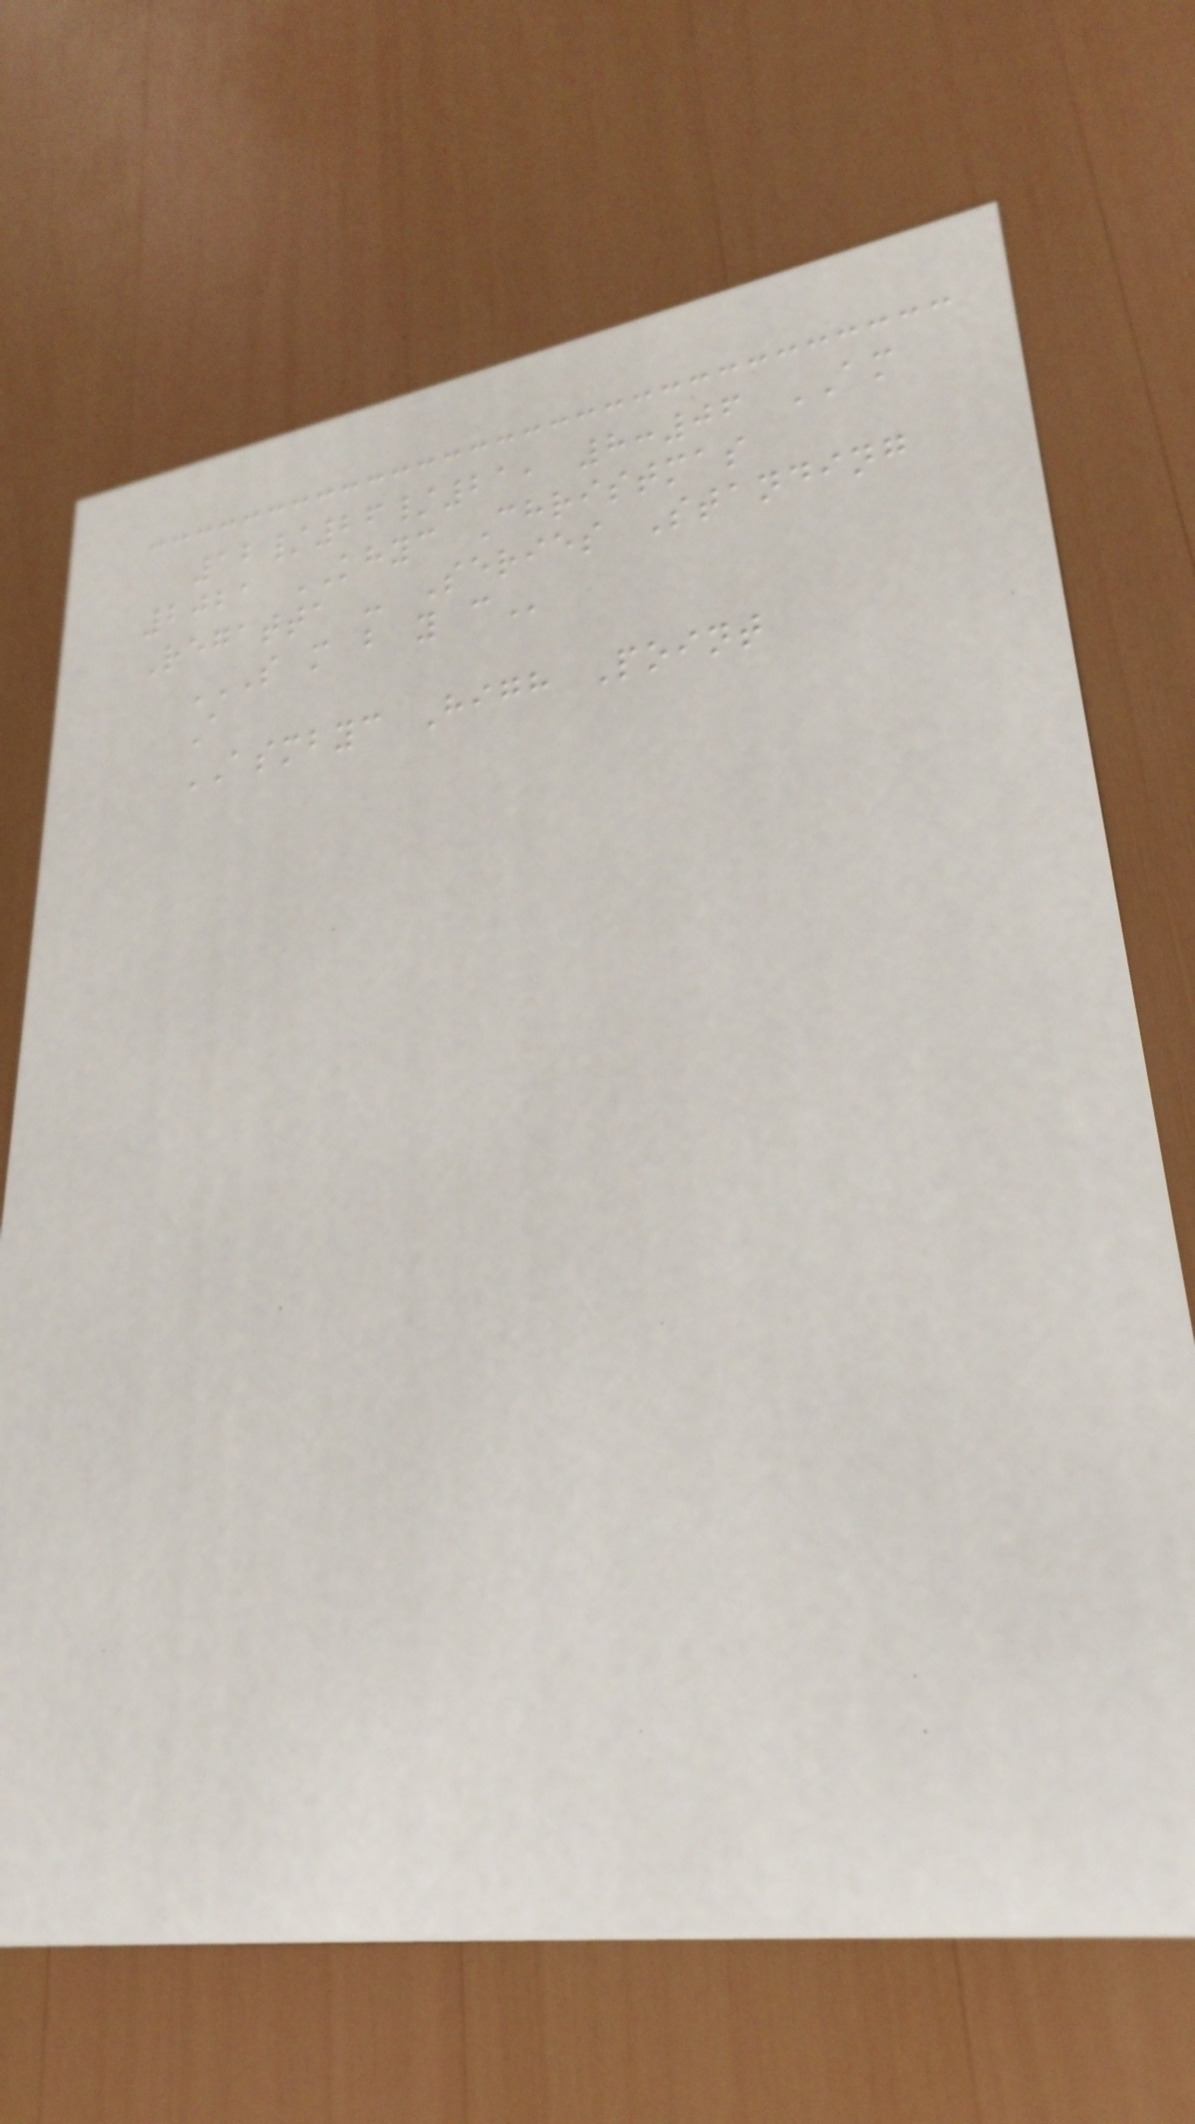12/26/21, 8:06 AM
2021 KHYC Christmas
Regatta - Series Standing
S M B Y C
A
ASMBYC High Point
